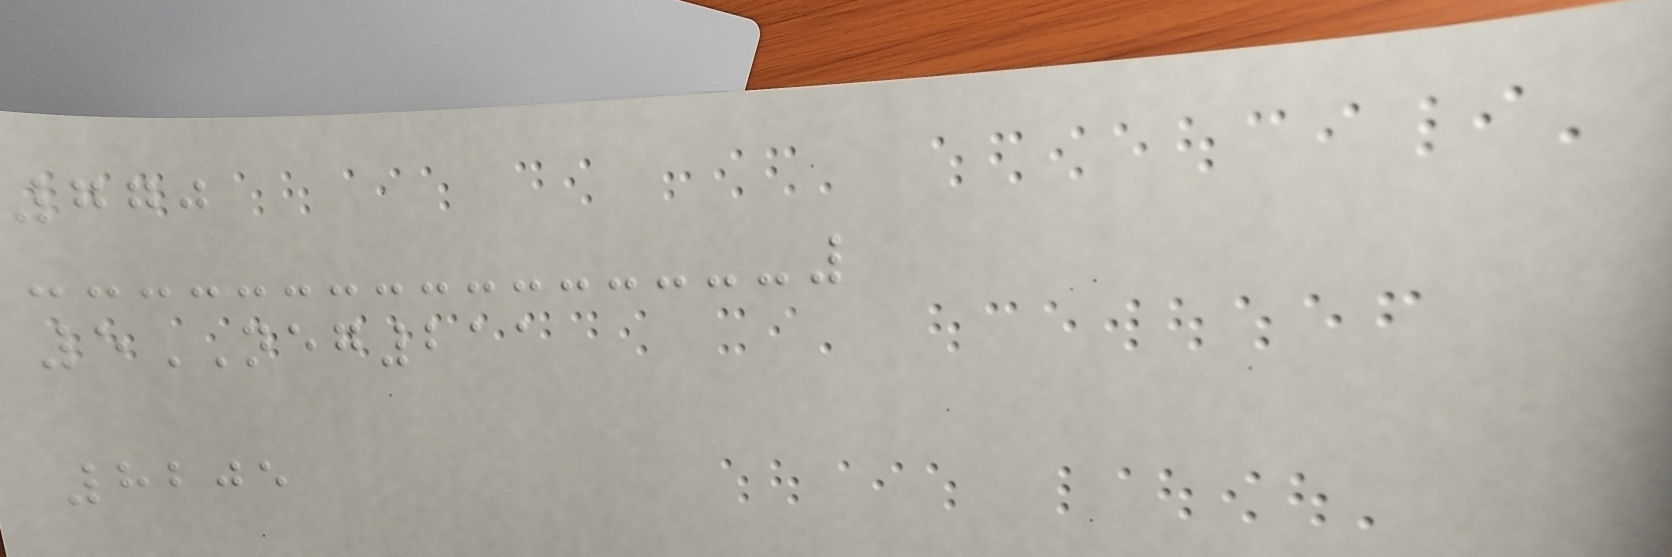770
5NEG211
8205
